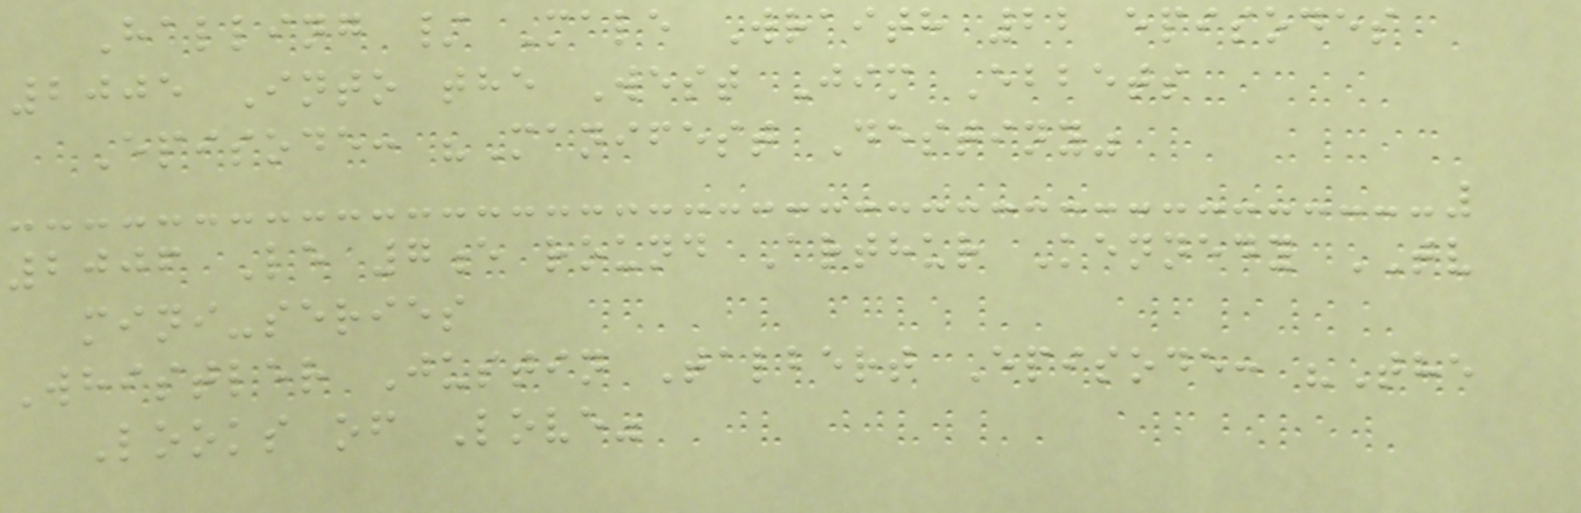Halling / Male Wraith 22 episodes
2005 Into the West Jim Ebbets
Episode: "Manifest Destiny"
2006 Le 7e round Arthur Kennedy TV
mini-series
Whistler Justin Talbert Episode: "The
Looks of Love"
